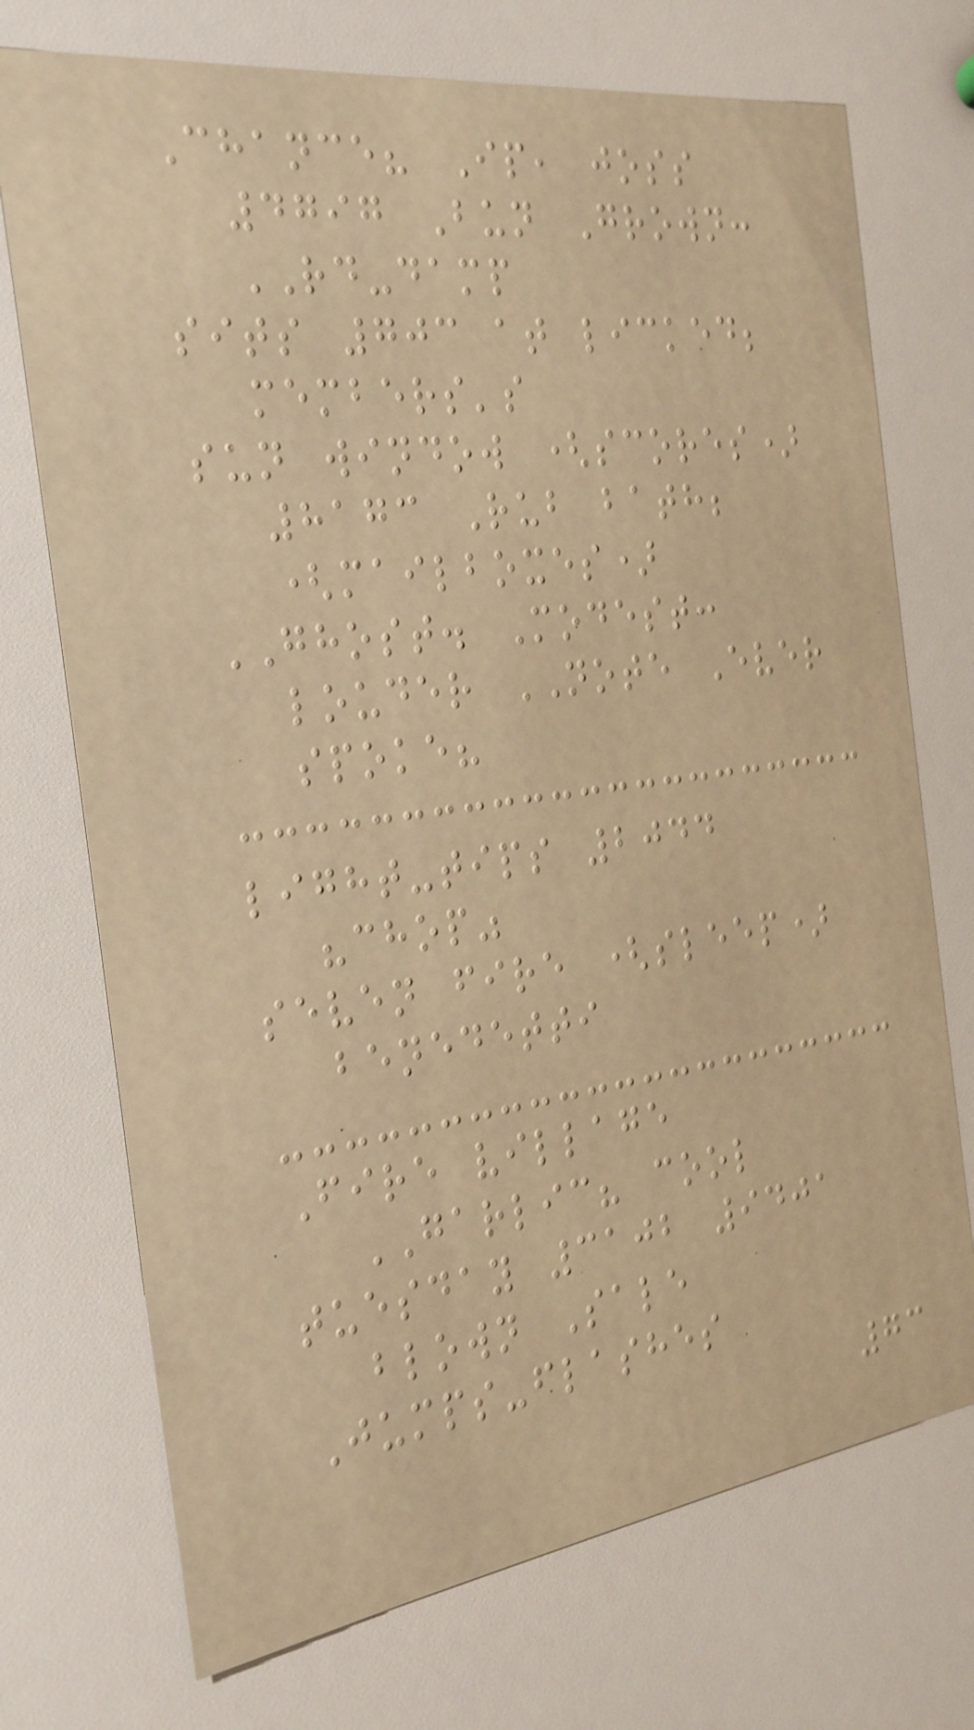Chance? Ip, joss
4797 Bun Grown:
RD-damp
sits 703 at licked;
members's
sun window (scores)
8173 Rub bath;
(mailboxes)
GHOST. Modest:
louder NOTE Ever
spoke?
light-tips 2044
"chop"
seven fire (sleep)
benedetti
Fire village
GARLIC? cool
tuesday 3102 9401
blown Sale
Jumps-flashes
73
